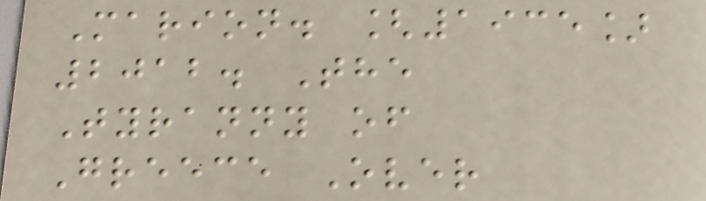Marion. [1935]
2012. The
Tyranny of
Greece Over
